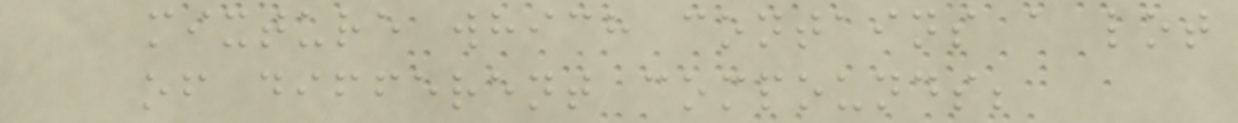mixture which contains a lot
of different compounds;
